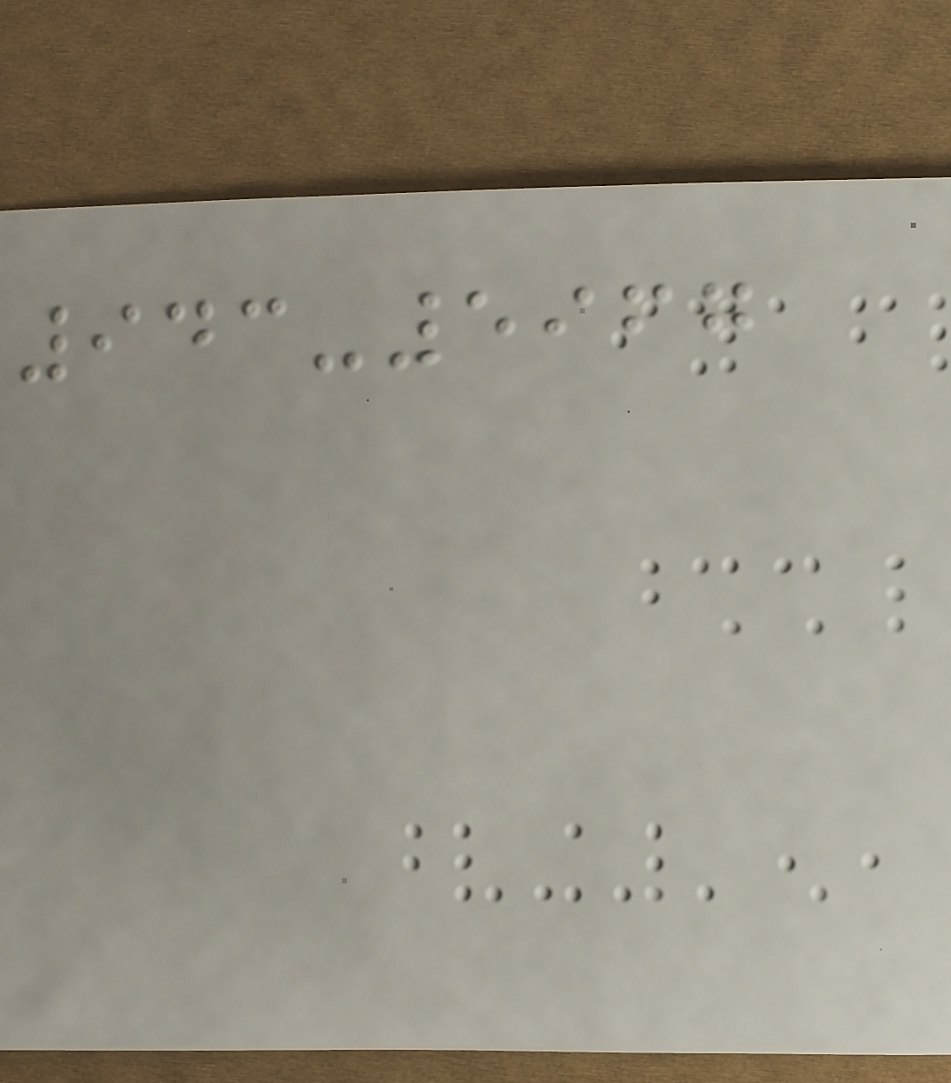943-5967
